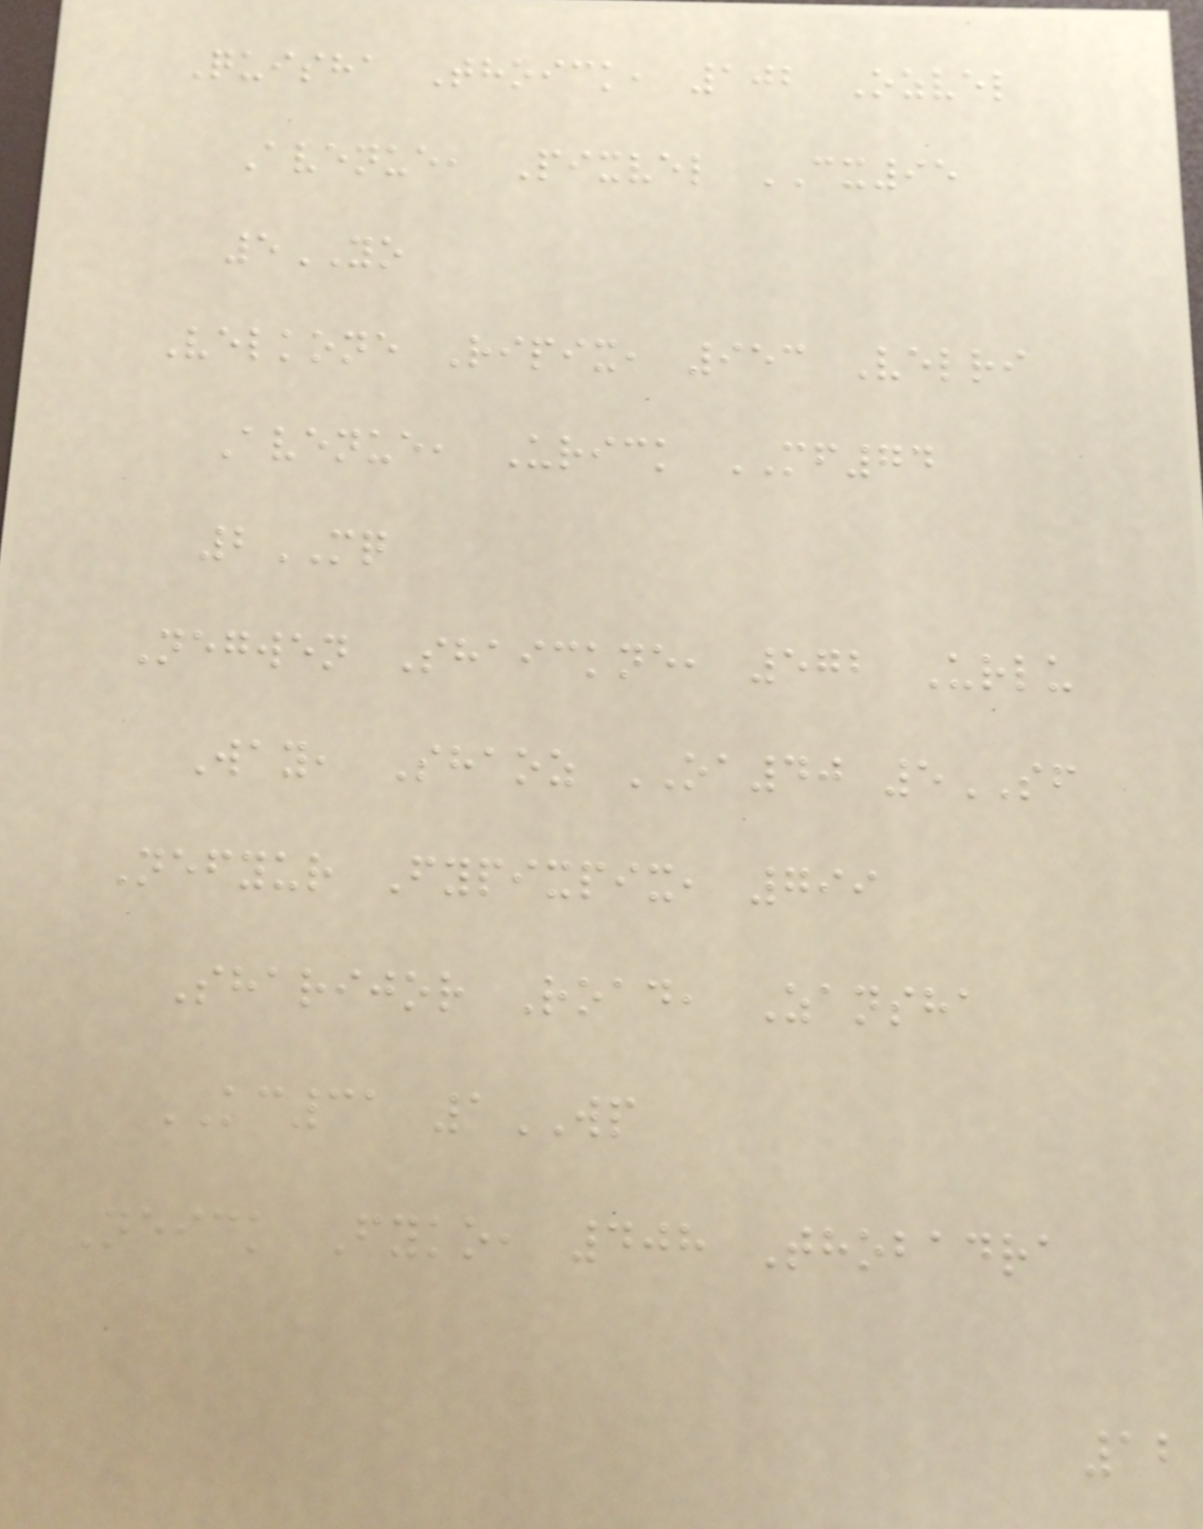Quisha Thoick, 102 Ozvel
Avenue, Pixvel CX95
5YO
Velkone Ripix, 953 Velri
Avenue, Urick MF74
2MQ
Negwen Shaickne, 572 Urlu
Way, Shaoz OA40 5SF
Nefyur Fypixpix, 799
Sharijor Road, Zansha
KC31 1WP
Neick Fyko, 408 Thobadra
12
